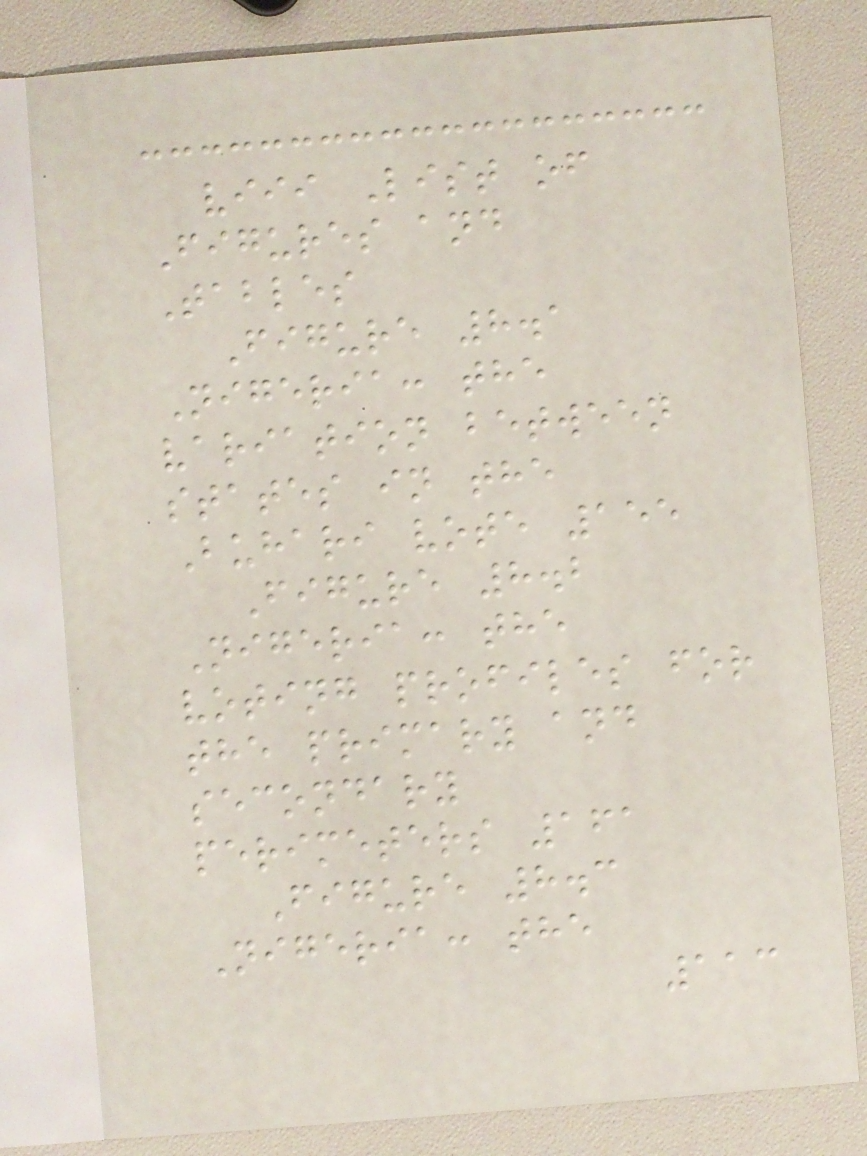viii List of
Figures and
Tables
Figure 8.1
Nigeria: the
variation between
states in the
Buhari vote 155
Figure 8.2
Nigeria: the
voting profiles for
the primary and
secondary
perimeters 161
Figure 8.3
Nigeria: the
113
